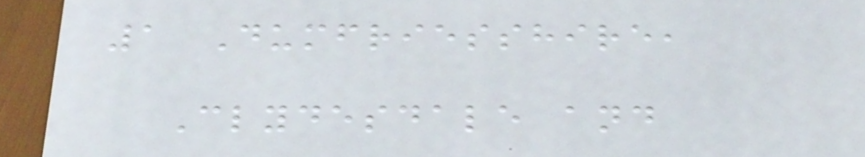1 Dumfriesshire,
Clydesdale and
